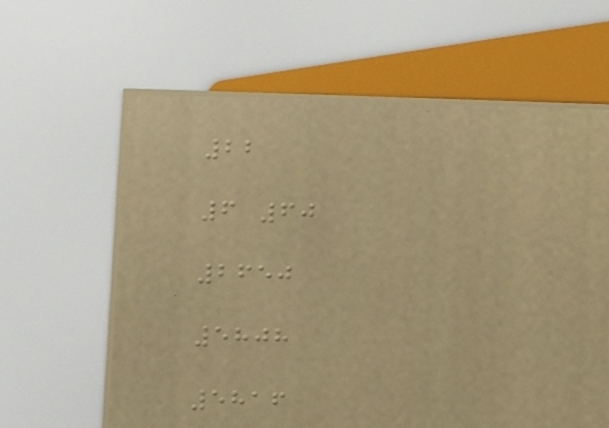22
6 60
2650
5808
5816
